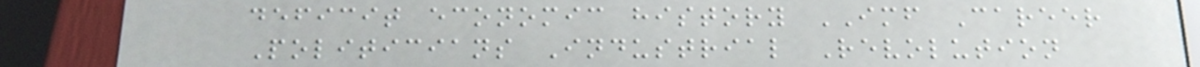deficit economic history IMF Career
Politicians Industrial Revolution
